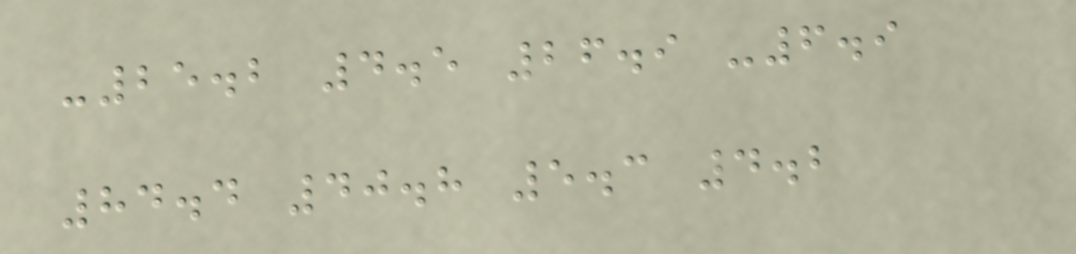-25.2 4.5 26.9 -6.9
84.4 40.8 5.3 4.2
